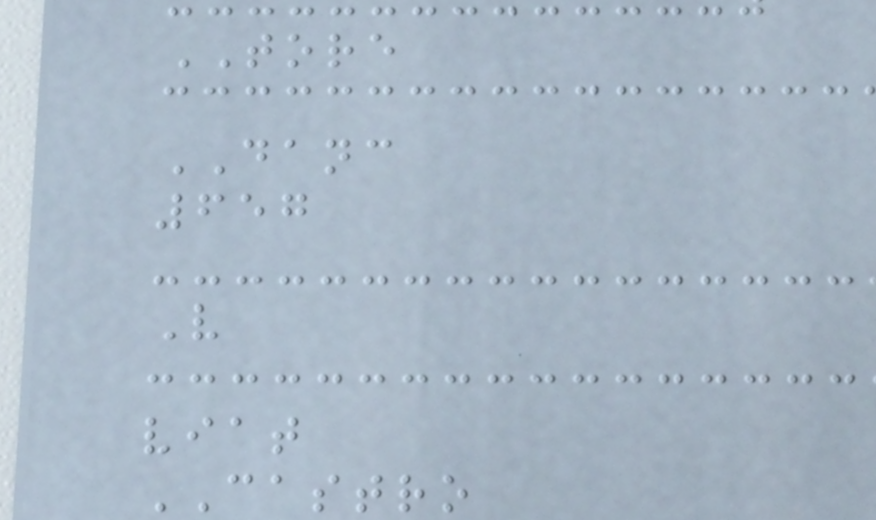TORE
DANC
657
V
viat
CASTRO
